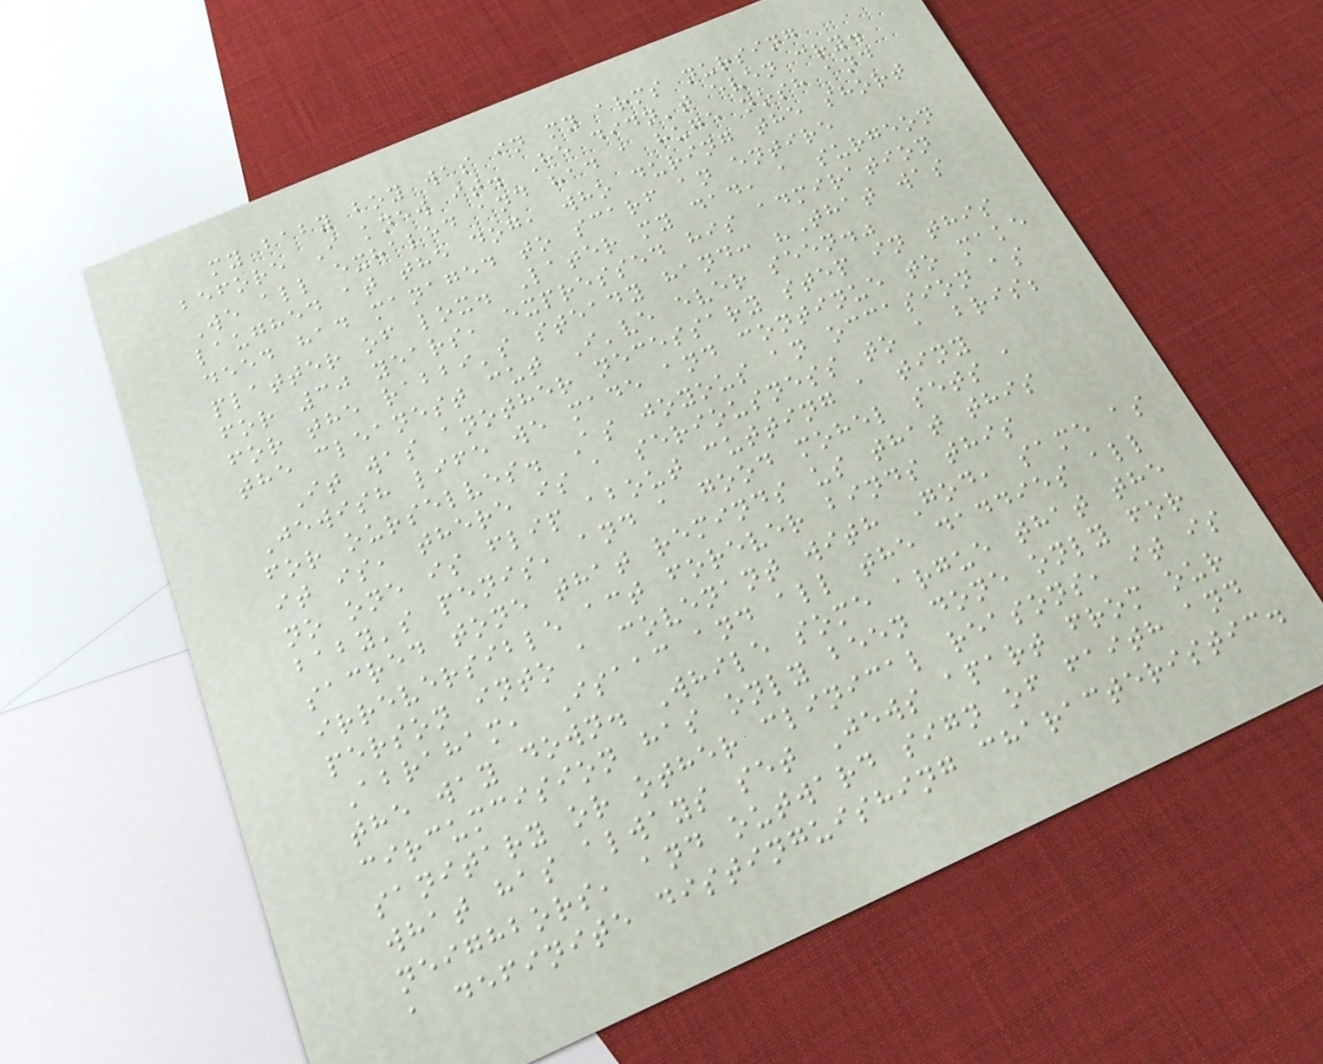my baby boy was in my arms nursing
before I knew it. He didn't even cry.
We all exhaled and had a huge nosh and
laughed at the dog, who during the short
deed had managed to scarf an entire
platter of lox. Later my dad, a surgeon
for 30 years, expressed his admiration
for the rabbi's steady hand: "That was
the cleanest cut I've ever seen."
It was another necessary step in this
Jewish life we made and continue to make
for ourselves. As joyous an occasion as
it is, there is a seriousness to a bris;
no one is flip about cutting a tiny
baby's penis, and a good mohel sets a
sacred tone that reminds us that this
irreversible act forever binds this
person into a covenant with God, same as
Abraham, Isaac and all the daddies all
the way down. While some argue that the
circumcision has only been done only for
sanitary or other clinical reasons, it is
what has always set Jews apart from our
neighbors, and outward sign of faith and
a definite distinguishing characteristic.
